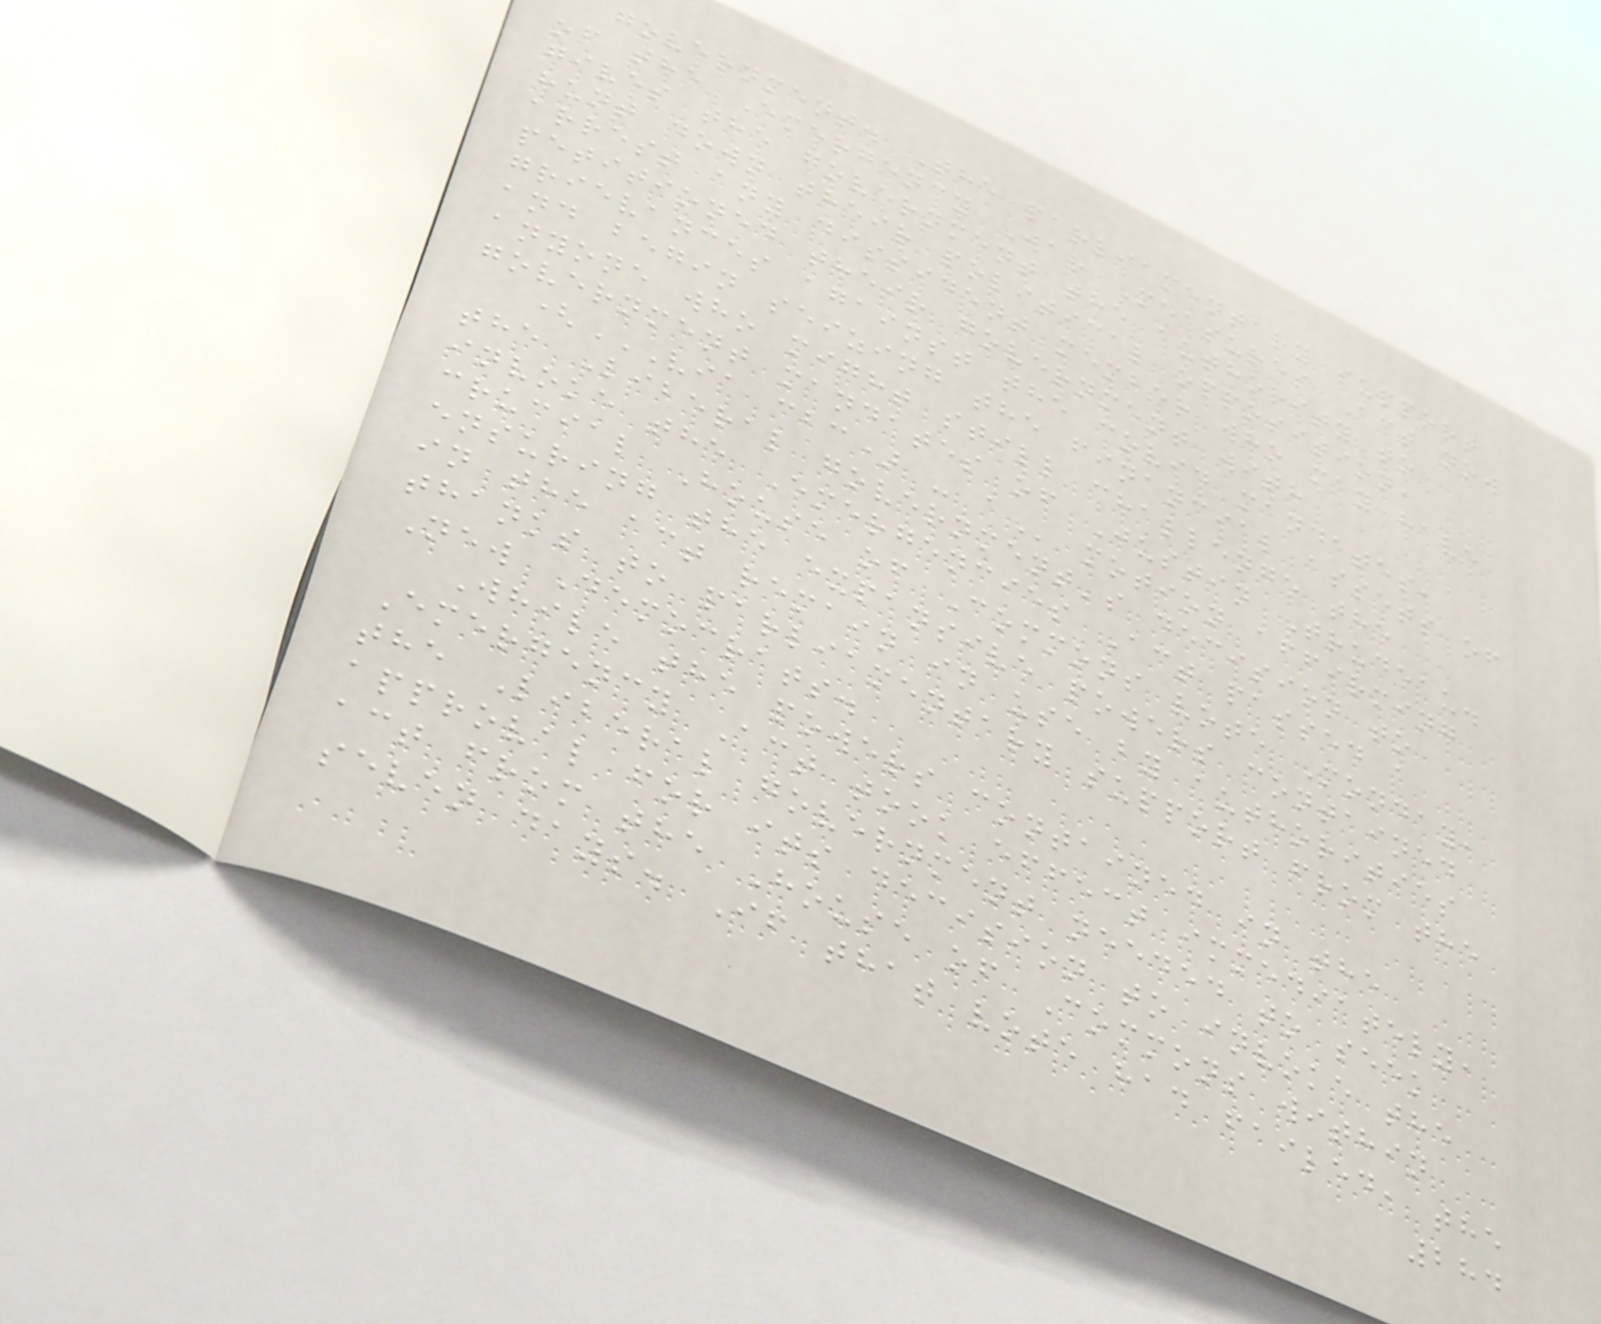government. The parliamentary support
of the Emergency War Measures Act now
gives the government the authority to
hunt down their political opposition,
arrest any dissident member who may have
petitioned their government with
grievances against the covid mandates,
and begin seizing the financial assets of
anyone who might still challenge the
government mandates of Justin Trudeau.
(VIA CBC) - A motion affirming
the Liberal government's decision to
invoke the Emergencies Act passed a
crucial House of Commons vote Monday,
ensuring the expansive powers contained
in the act remain in use by authorities
thanks to parliamentary support from the
New Democrats.
While the powers contained in the
Emergency Act took effect immediately,
the Liberal government needed to seek
approval for its decision to invoke the
act from the House of Commons within
seven days. If that vote had failed, the
284
